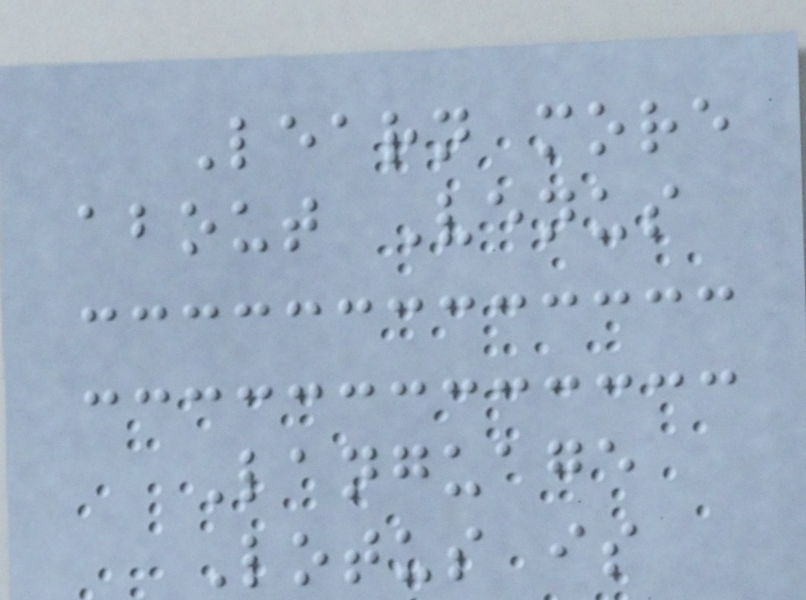Learn more
about Venus
Language
Lotus is
